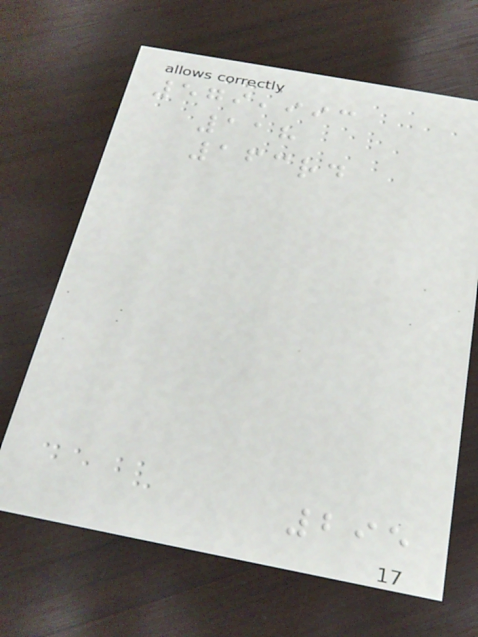579,993
118
163rd
295
